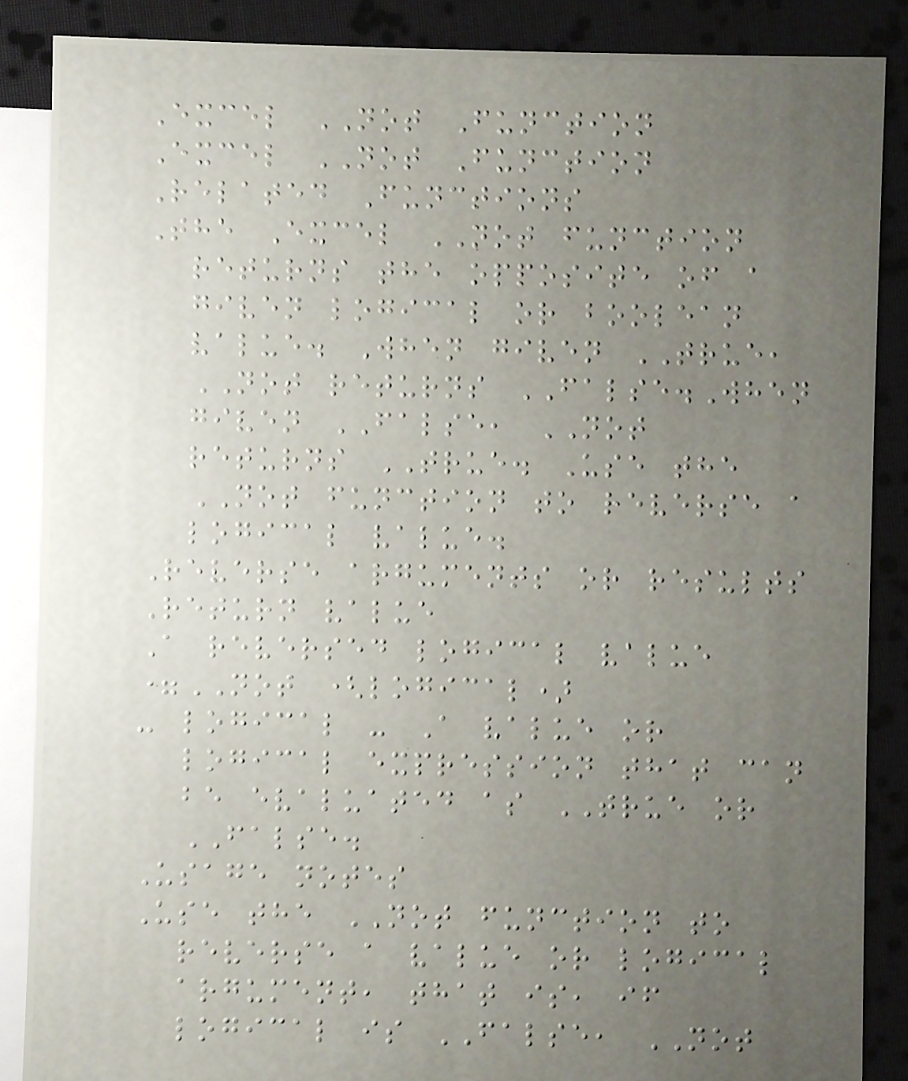Excel NOT Function
Excel NOT Function
Related Functions
The Excel NOT function
returns the opposite of a
given logical or boolean
value. When given TRUE,
NOT returns FALSE.When
given FALSE, NOT
returns TRUE. Use the
NOT function to reverse a
logical value.
Reverse arguments or results
Return value
A reversed logical value
=NOT (logical)
- logical - A value or
logical expression that can
be evaluated as TRUE or
FALSE.
Usage notes
Use the NOT function to
reverse a value or logical
argument, that is, if
logical is FALSE, NOT
